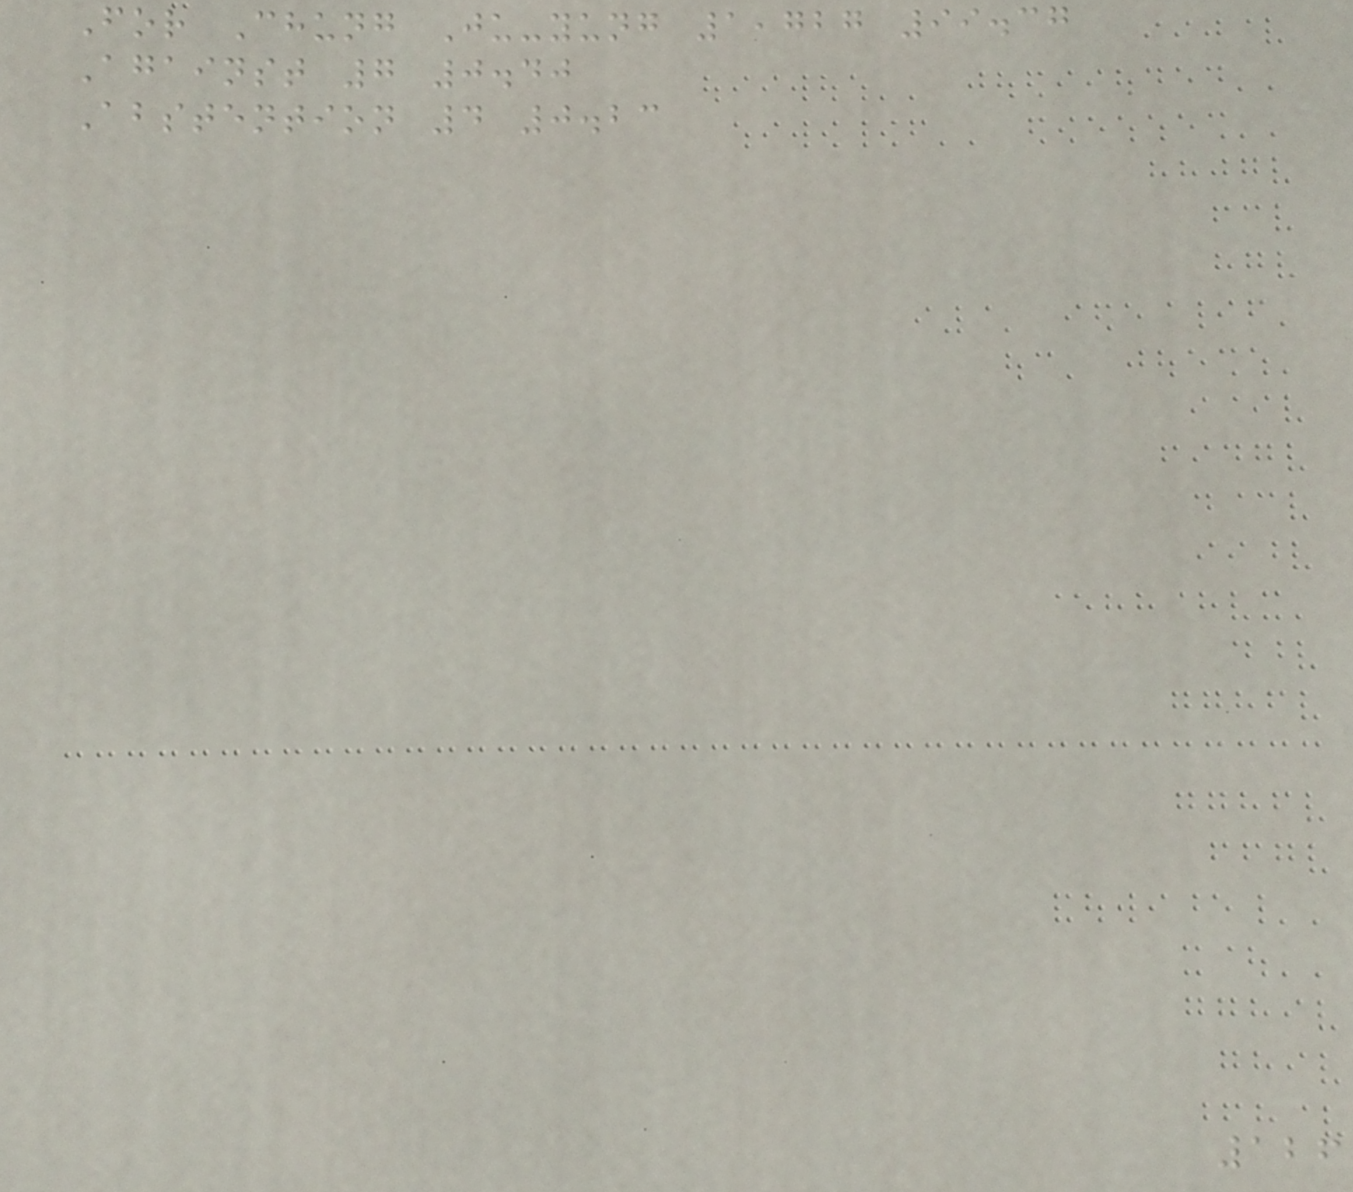For Chung Ju-yung 1,727 99.37
Against 7 0.40
Abstention 4 0.23
126
